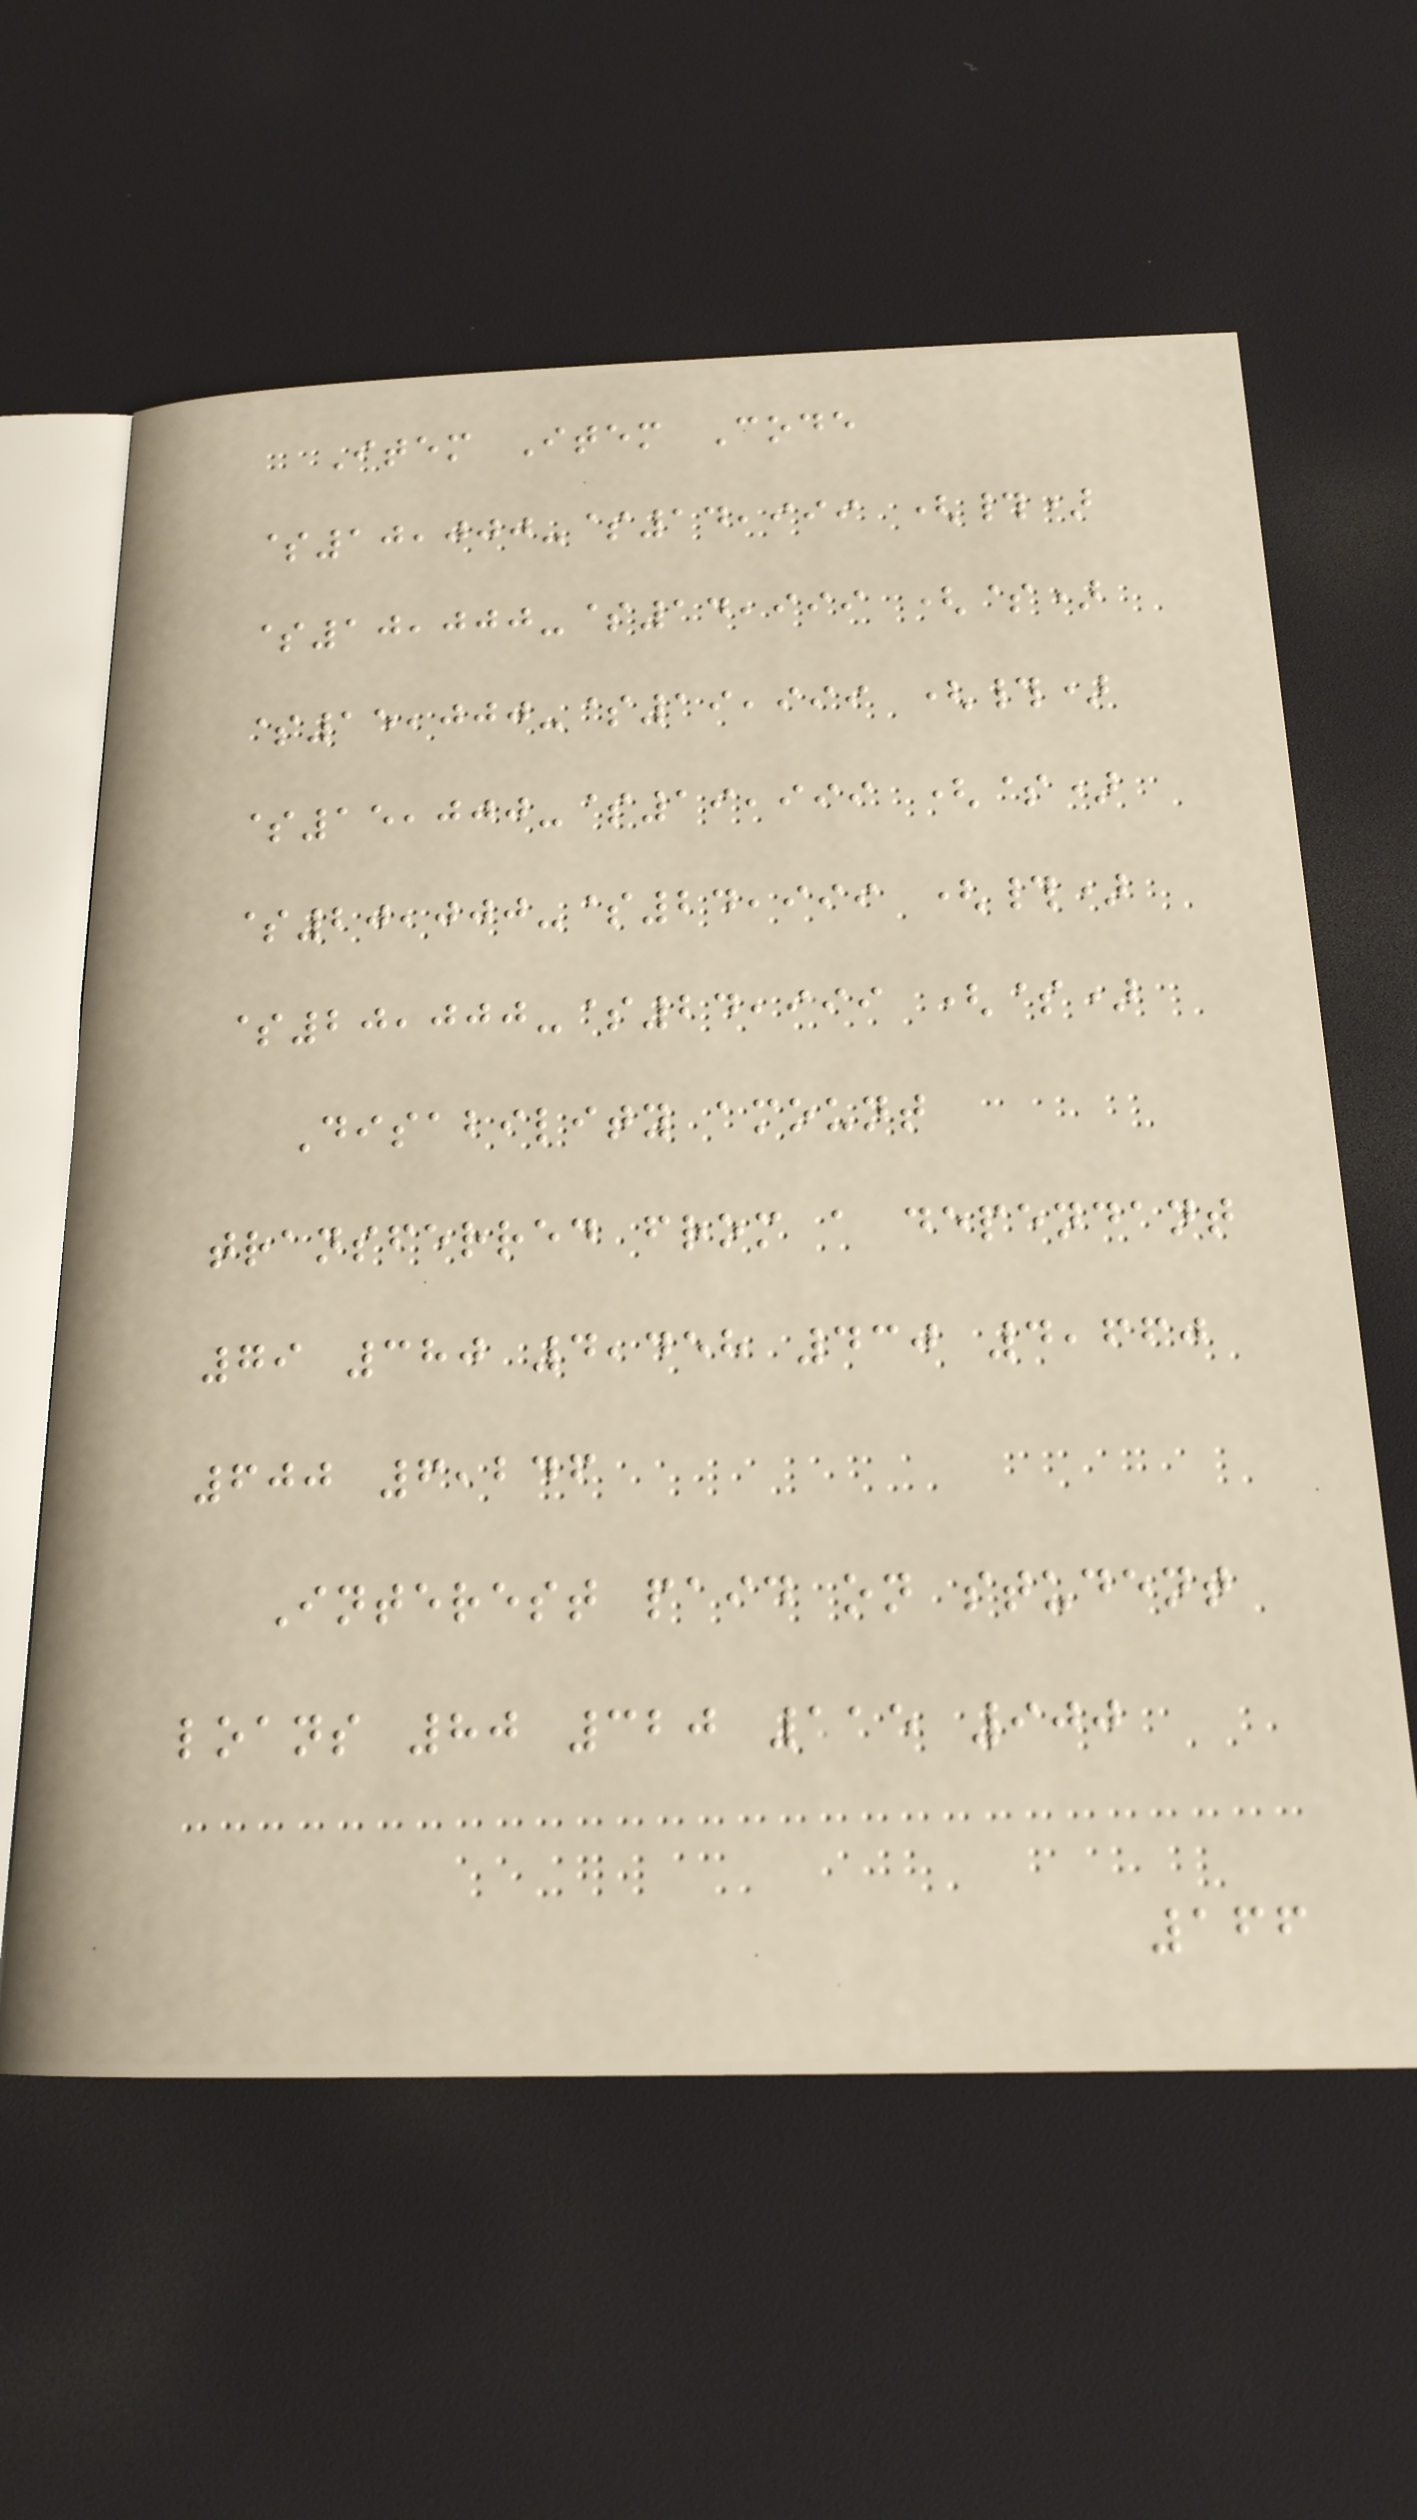Item Item Code
$10,000-$14,999 (#)
$10,000-$14,999 ($)
$15,000-$19,999 (#)
$15,000-$19,999 ($)
$20,000-$24,999 (#)
$20,000-$24,999 ($)
Disability amount
transferred from a dependant
79 380 4,458 430 4,660
600 6,246
Interest paid on student
loans 80 320 115 900
166
